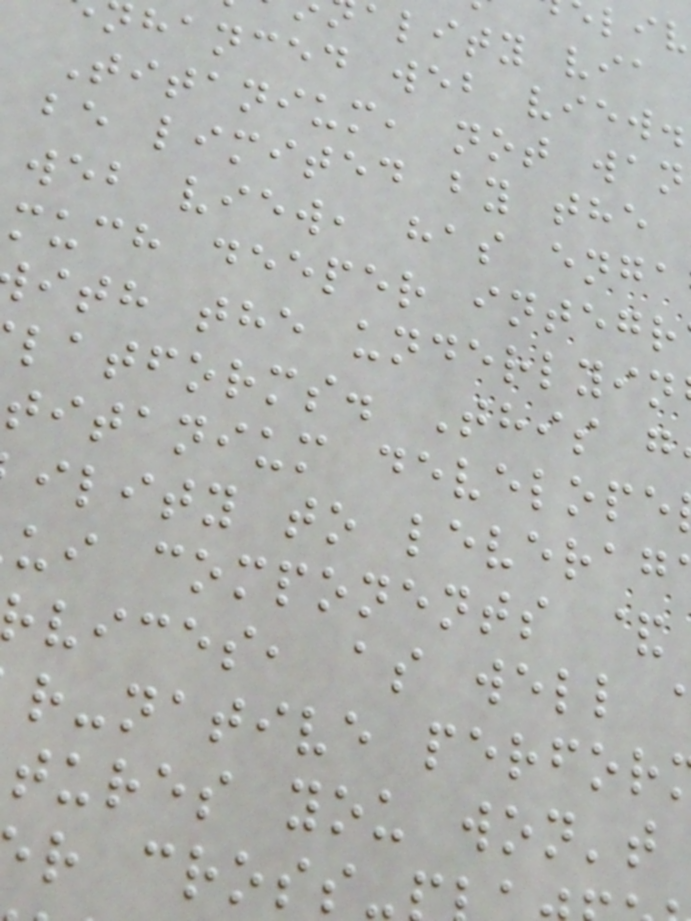ality via
hanced web view.
Titanium, not wan
be limited by the
web view, has enga
much deeper integr
ith the underlyin
latforms. This g
titanium develope
ility to leverag
ui components &
vices, as well
r-native perfor
tures you won't
r cross-
